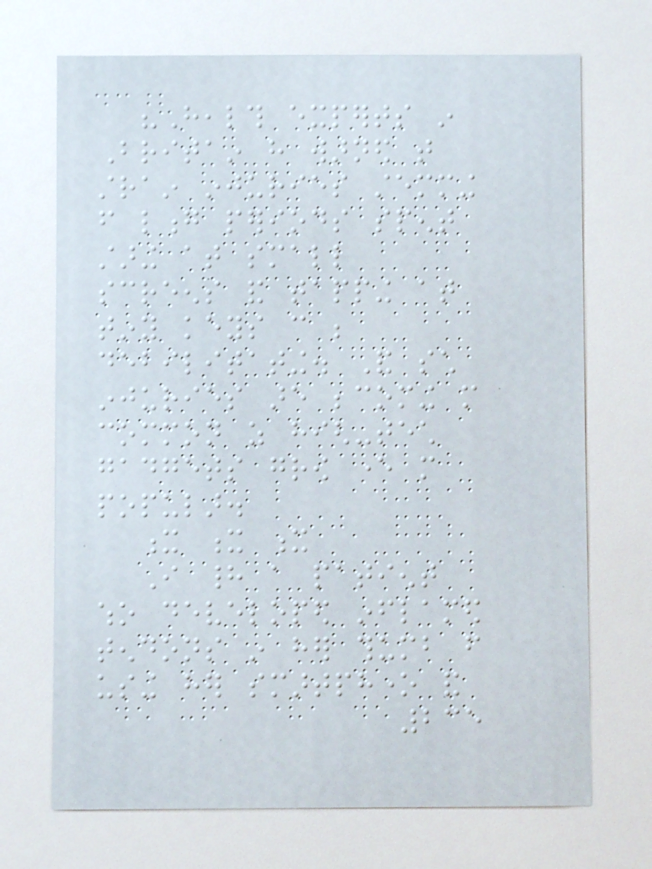"Health experts in
Britain have warned that
strain injuries stemming
from long periods spent
staring at small
screens and tapping at
tiny keys can be
debilitating. And such
injuries are becoming more
common as high-tech
gadgets grow ever more
popular.
x x x
I had a patient
who developed inflamed
tendons in her thumb from
using her smartphone and
235
